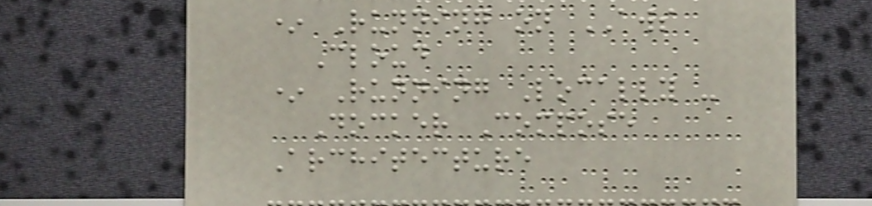* Running on AWS
Cloud
* Running Locally -
Docker Compose
Architecture
